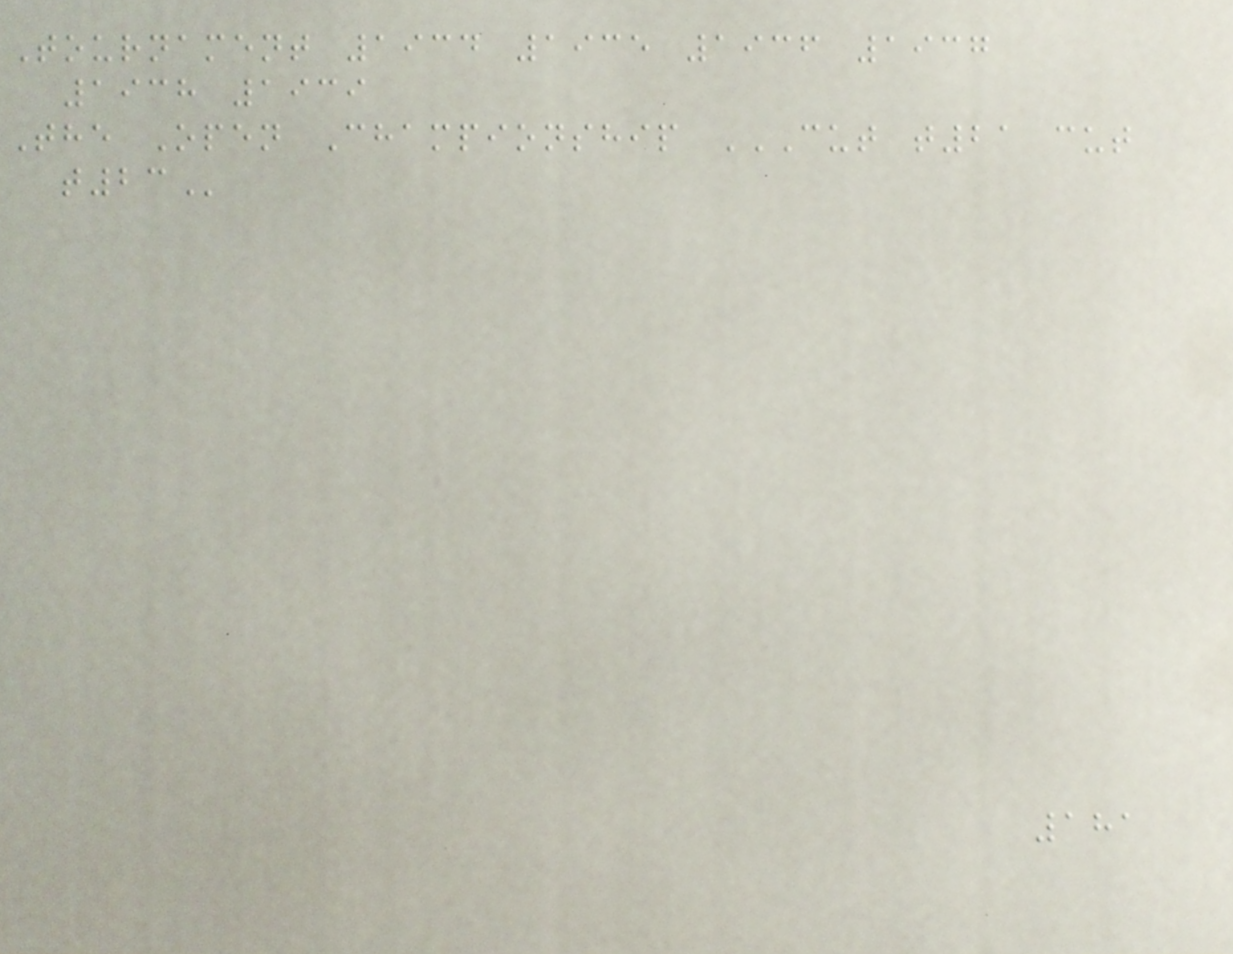Tournament 1934 1935 1936 1937
1938 1939
The Open Championship CUT T21 CUT
T23
181
